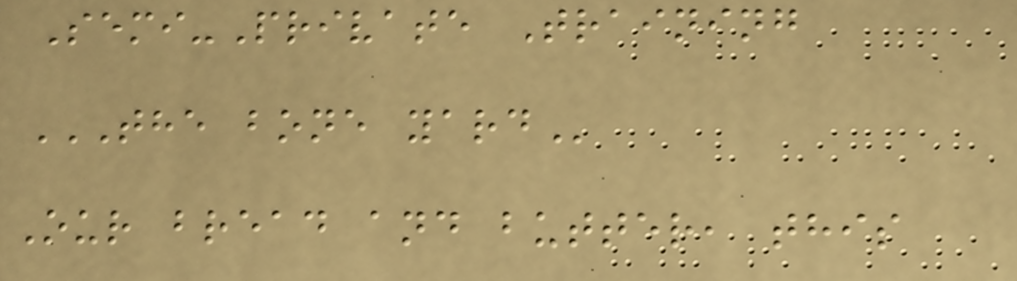Semi-Private Training
THE BONE YARD
Our bread and butter, this
